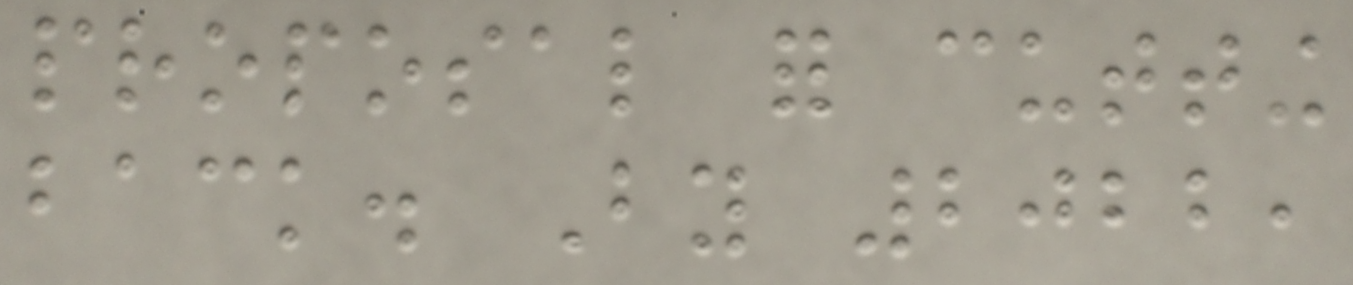proposal for cutting
back. By 2022,
